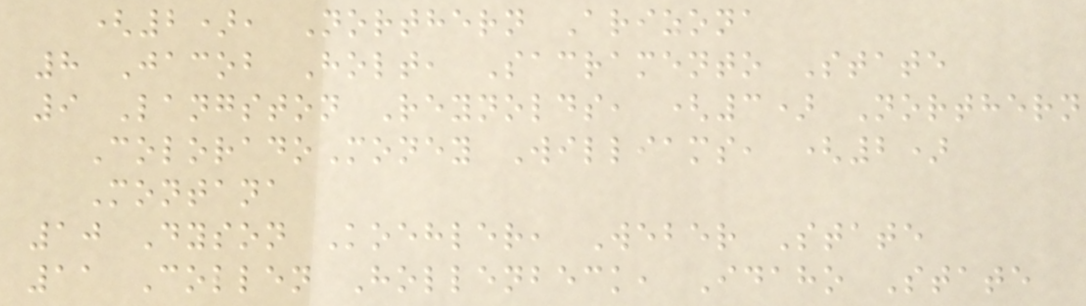(2), Northern Arizona
8 Jacob Holt, Sacramento State
9 Langston Reynolds, (3) Northern
ColoradoMoney Williams, (2)
Montana
10 Dyson Koehler, Weber State
11 Collen Hollenbeck, Idaho State
